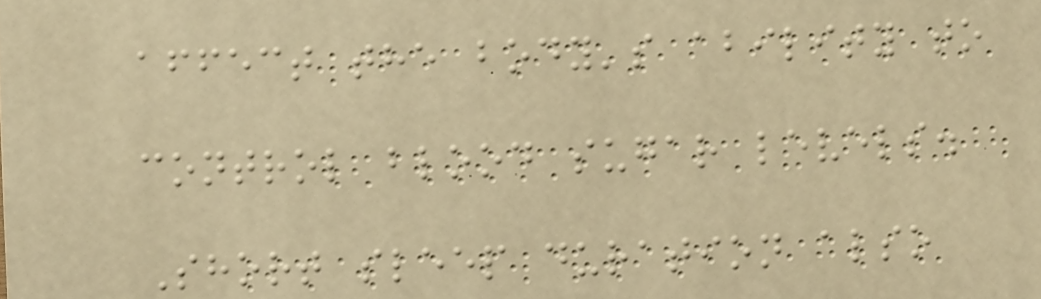affect the body's ability to
control blood sugar levels.
Short sleep duration also
